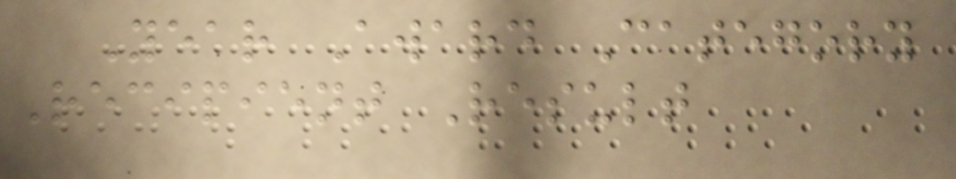Year Award Category
Recipient Result
